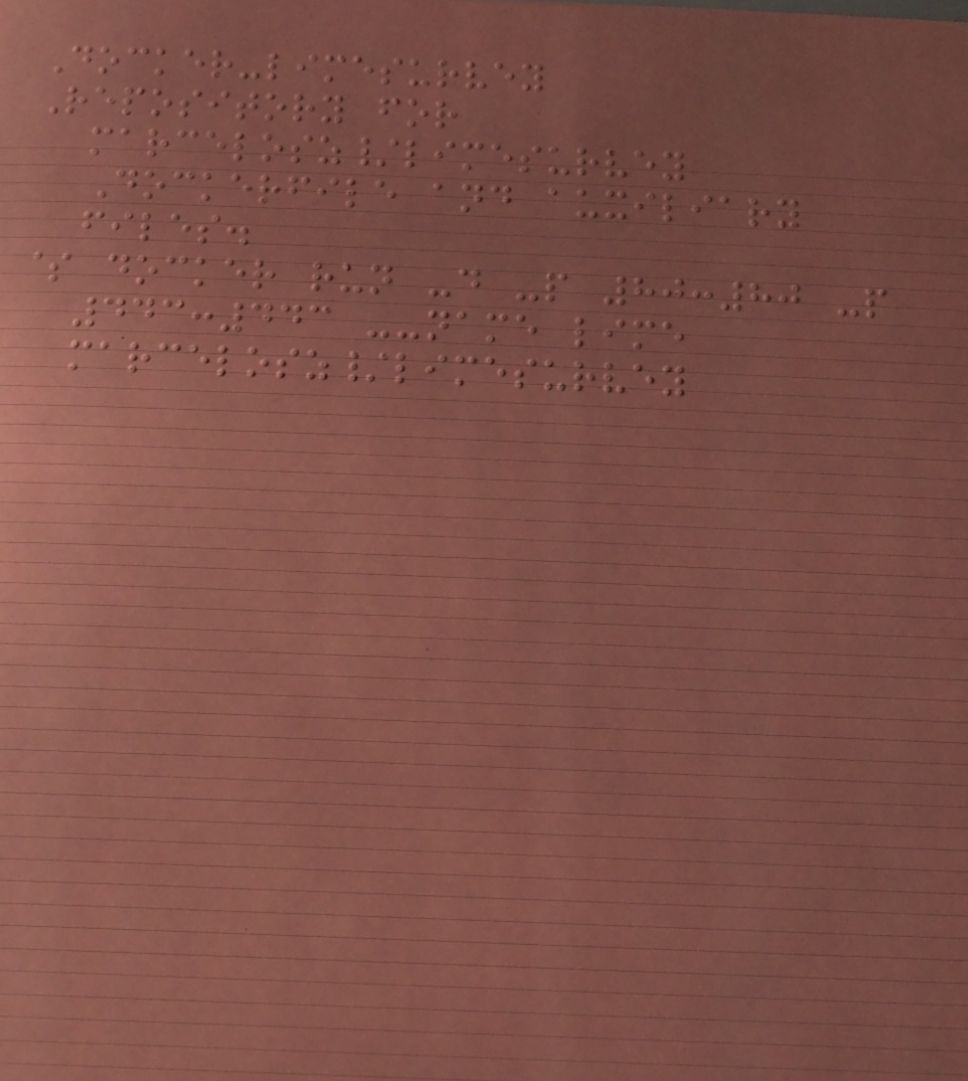Docker-limesurvey
Repository for
marcelosz/limesurvey
Dockerfile and auxiliary
files.
$ docker run -d -p 80:80 -p
443:443 --name lime
marcelosz/limesurvey
